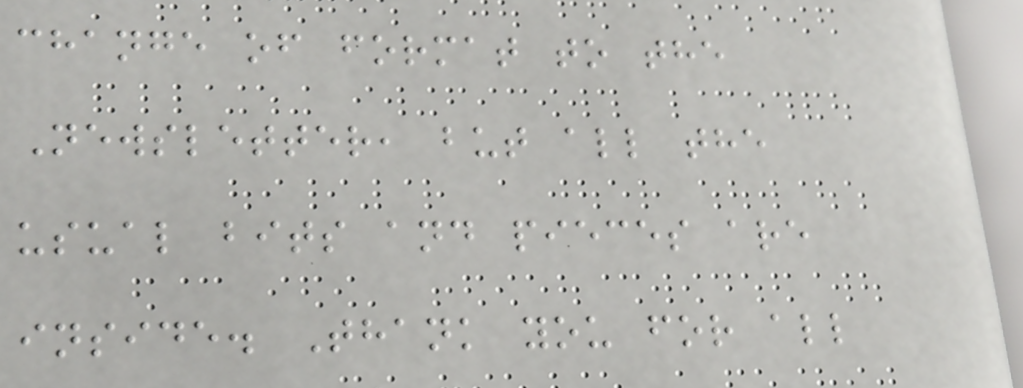change of format to the
Newsletter, but all the
usual bits and pieces are
inside. Thank you for all
